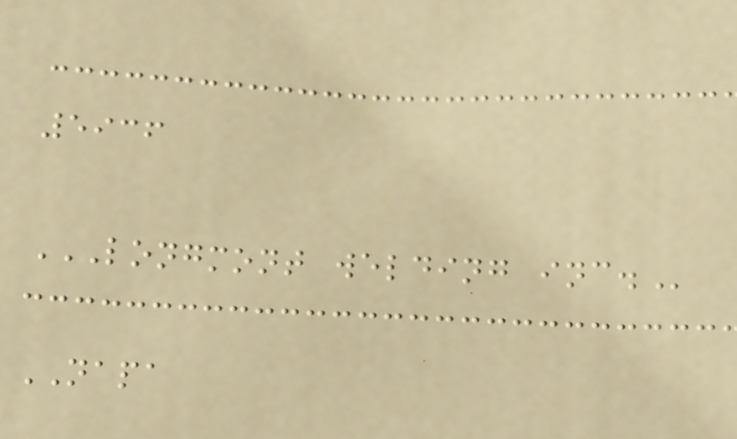5936
LONGMONT WELDING INC.
NAPA
